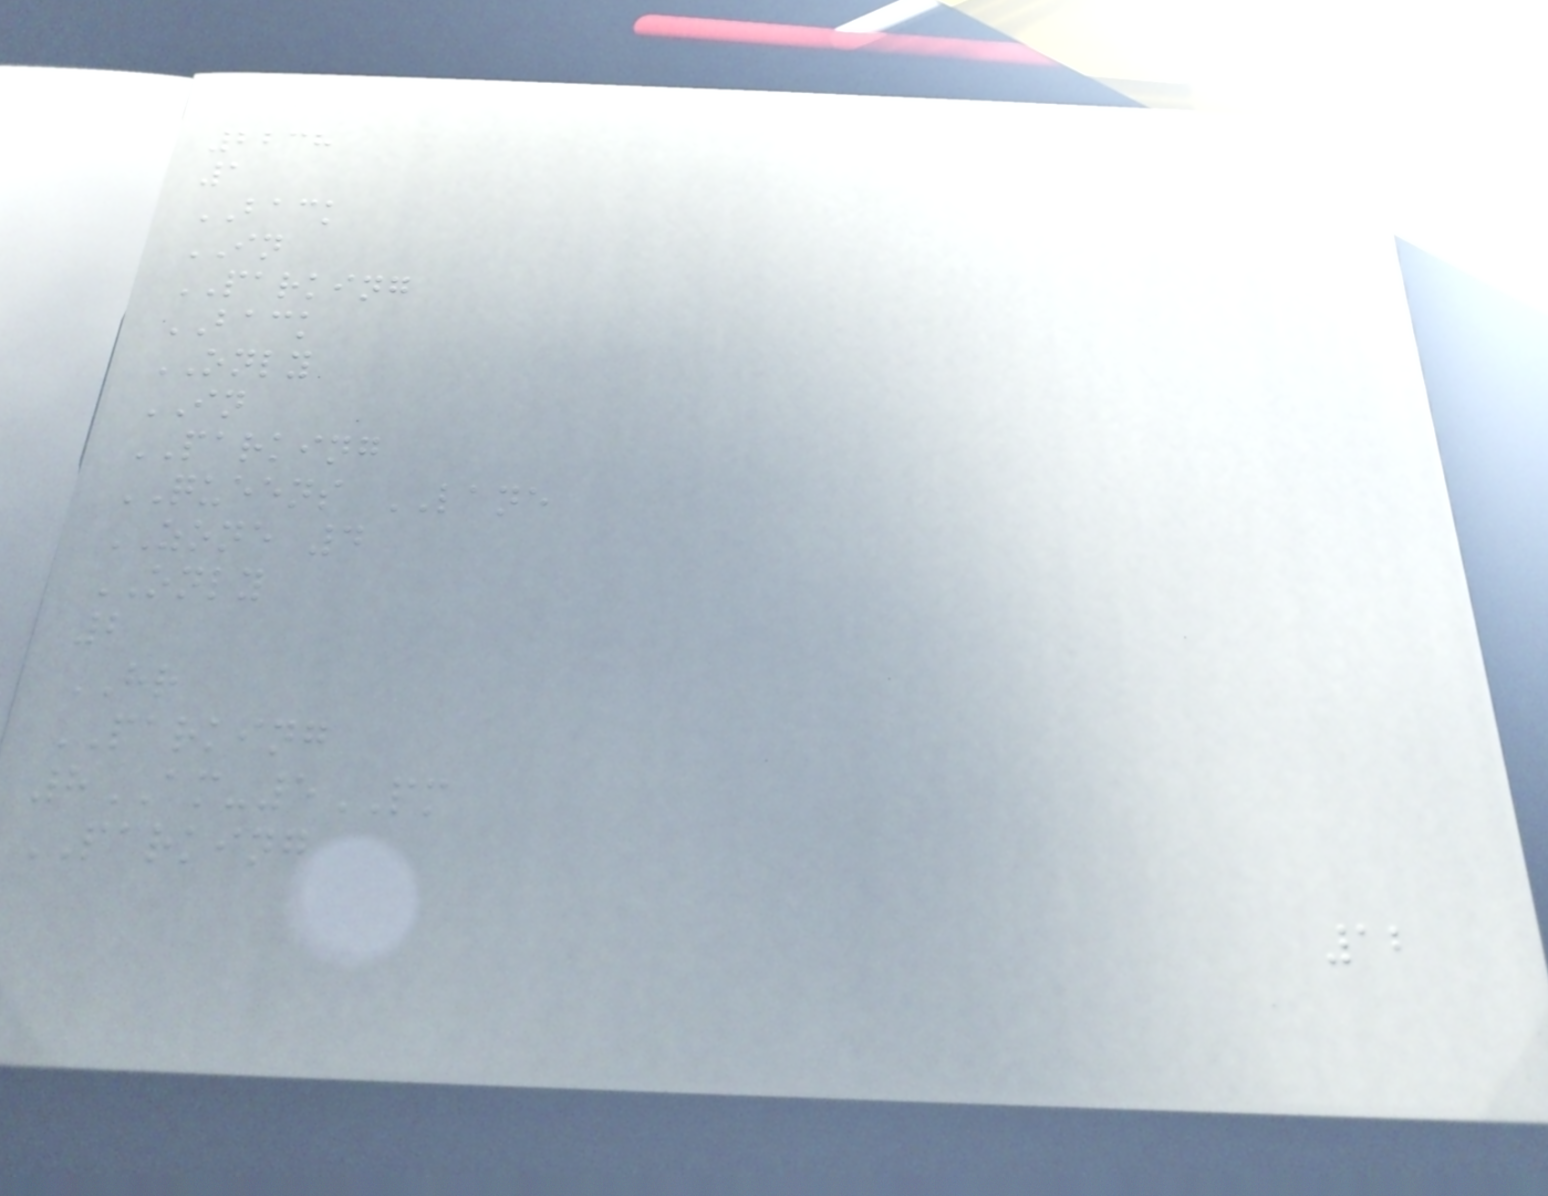2238
1
BACK
IN
PARKING
BACK
ONLY
IN
PARKING
QUEENS LANE
ZONE 4
ONLY
2
HR
PARKING
8AM-5PM
PARKING
12
